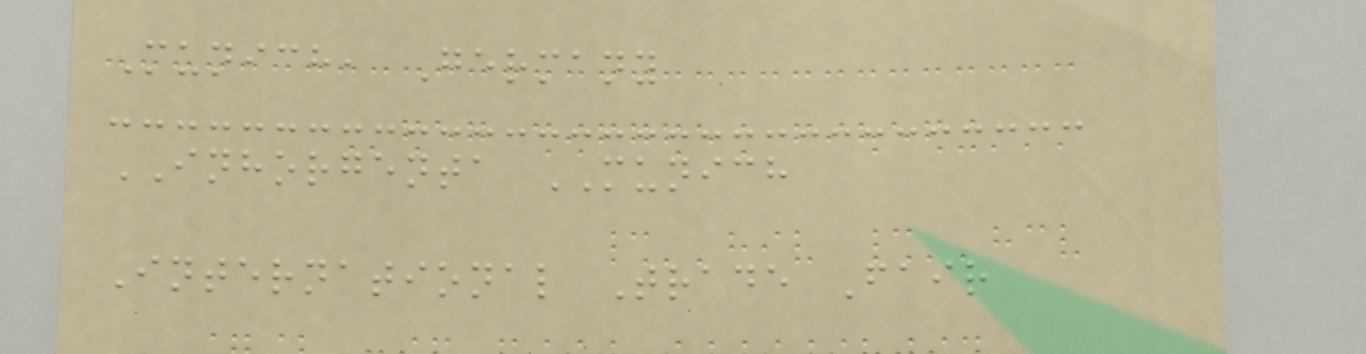Munich, Germany
INHORGENTA MUNICH
International Trade Fair
